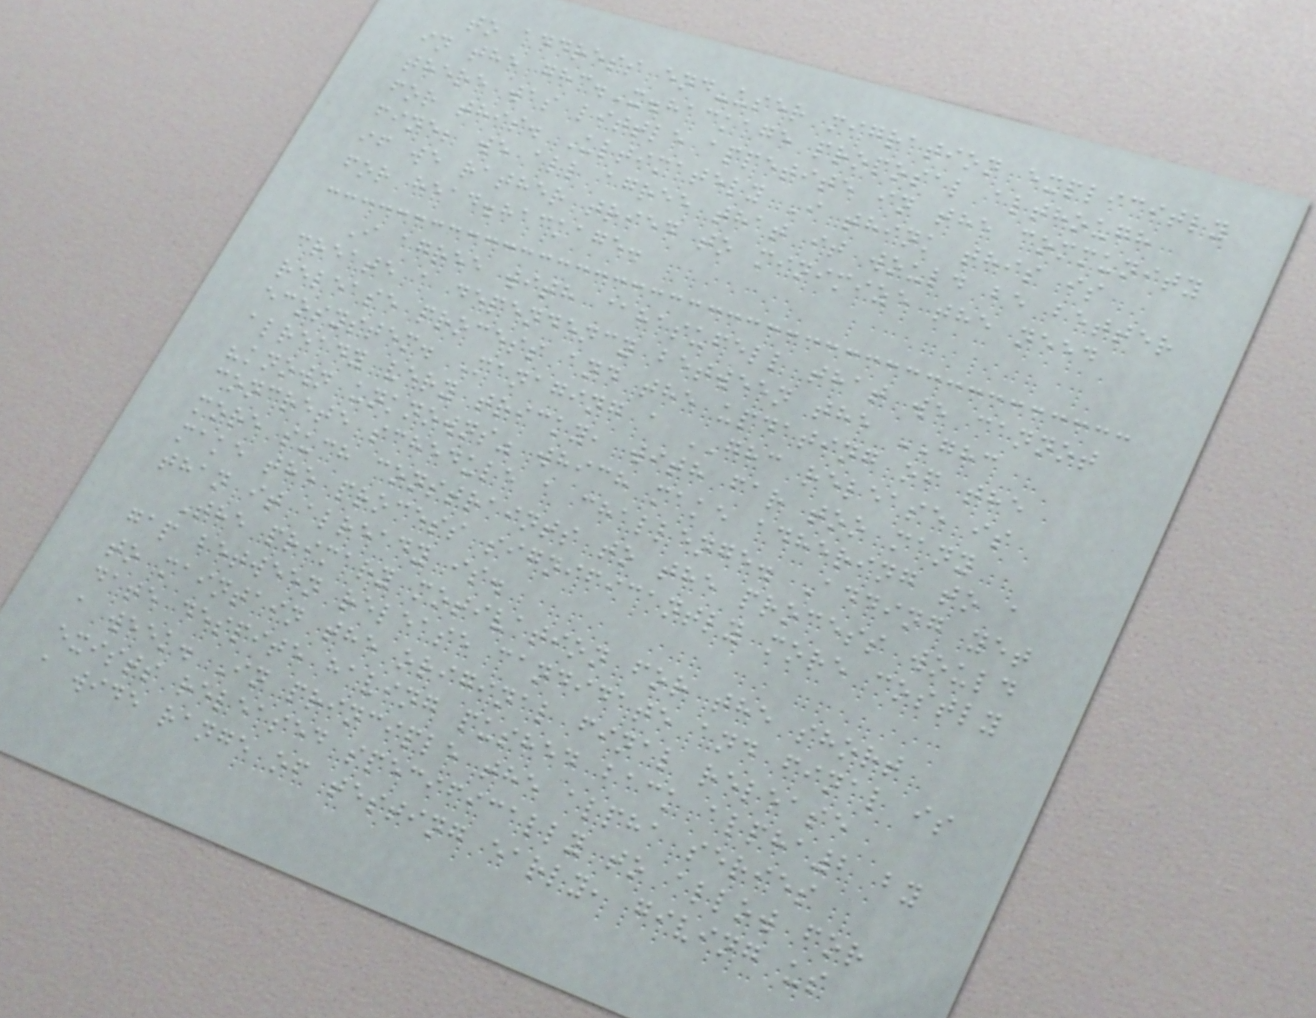to address end-user migration explicitly
in the ghc.X.hackage proposal although
there was little appetite in the community
for this. Ultimately I think this is
fine; we all agree that it would be better
if we rather tried to minimize the need
for head.hackage.
I agree with @hasufell that we cannot
create a dependency between the GHC
release process and the updating of the
ecosystem. Managing a GHC release is
already very tricky, with far too many
"known unknowns" which make adhering to a
concrete schedule a challenge. Adding yet
more such constraints to the process would
make the process significantly more costly
than it already is.
The primary motivation for the short
gap between release candidate and final is
to maintain the original final release
date despite having pushed back alpha2 by
a week. In principle the alpha series
exists released specifically to allow for
a wide range of testing early, giving us
